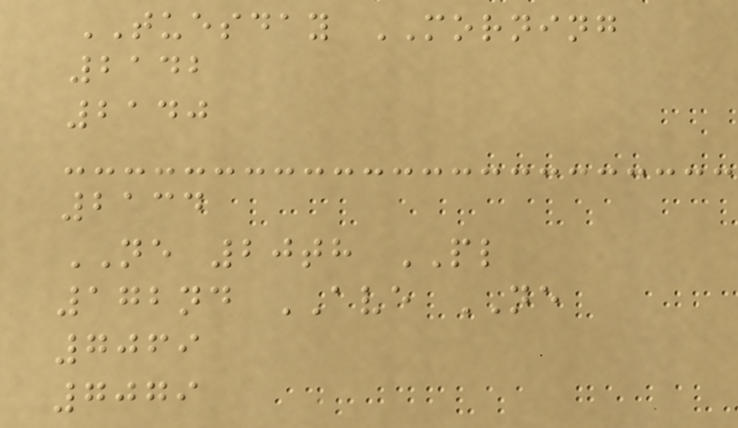TUESDAY MORNING
2142
2140
2134
NE 20th PL
172nd AVE NE
7069
7079
